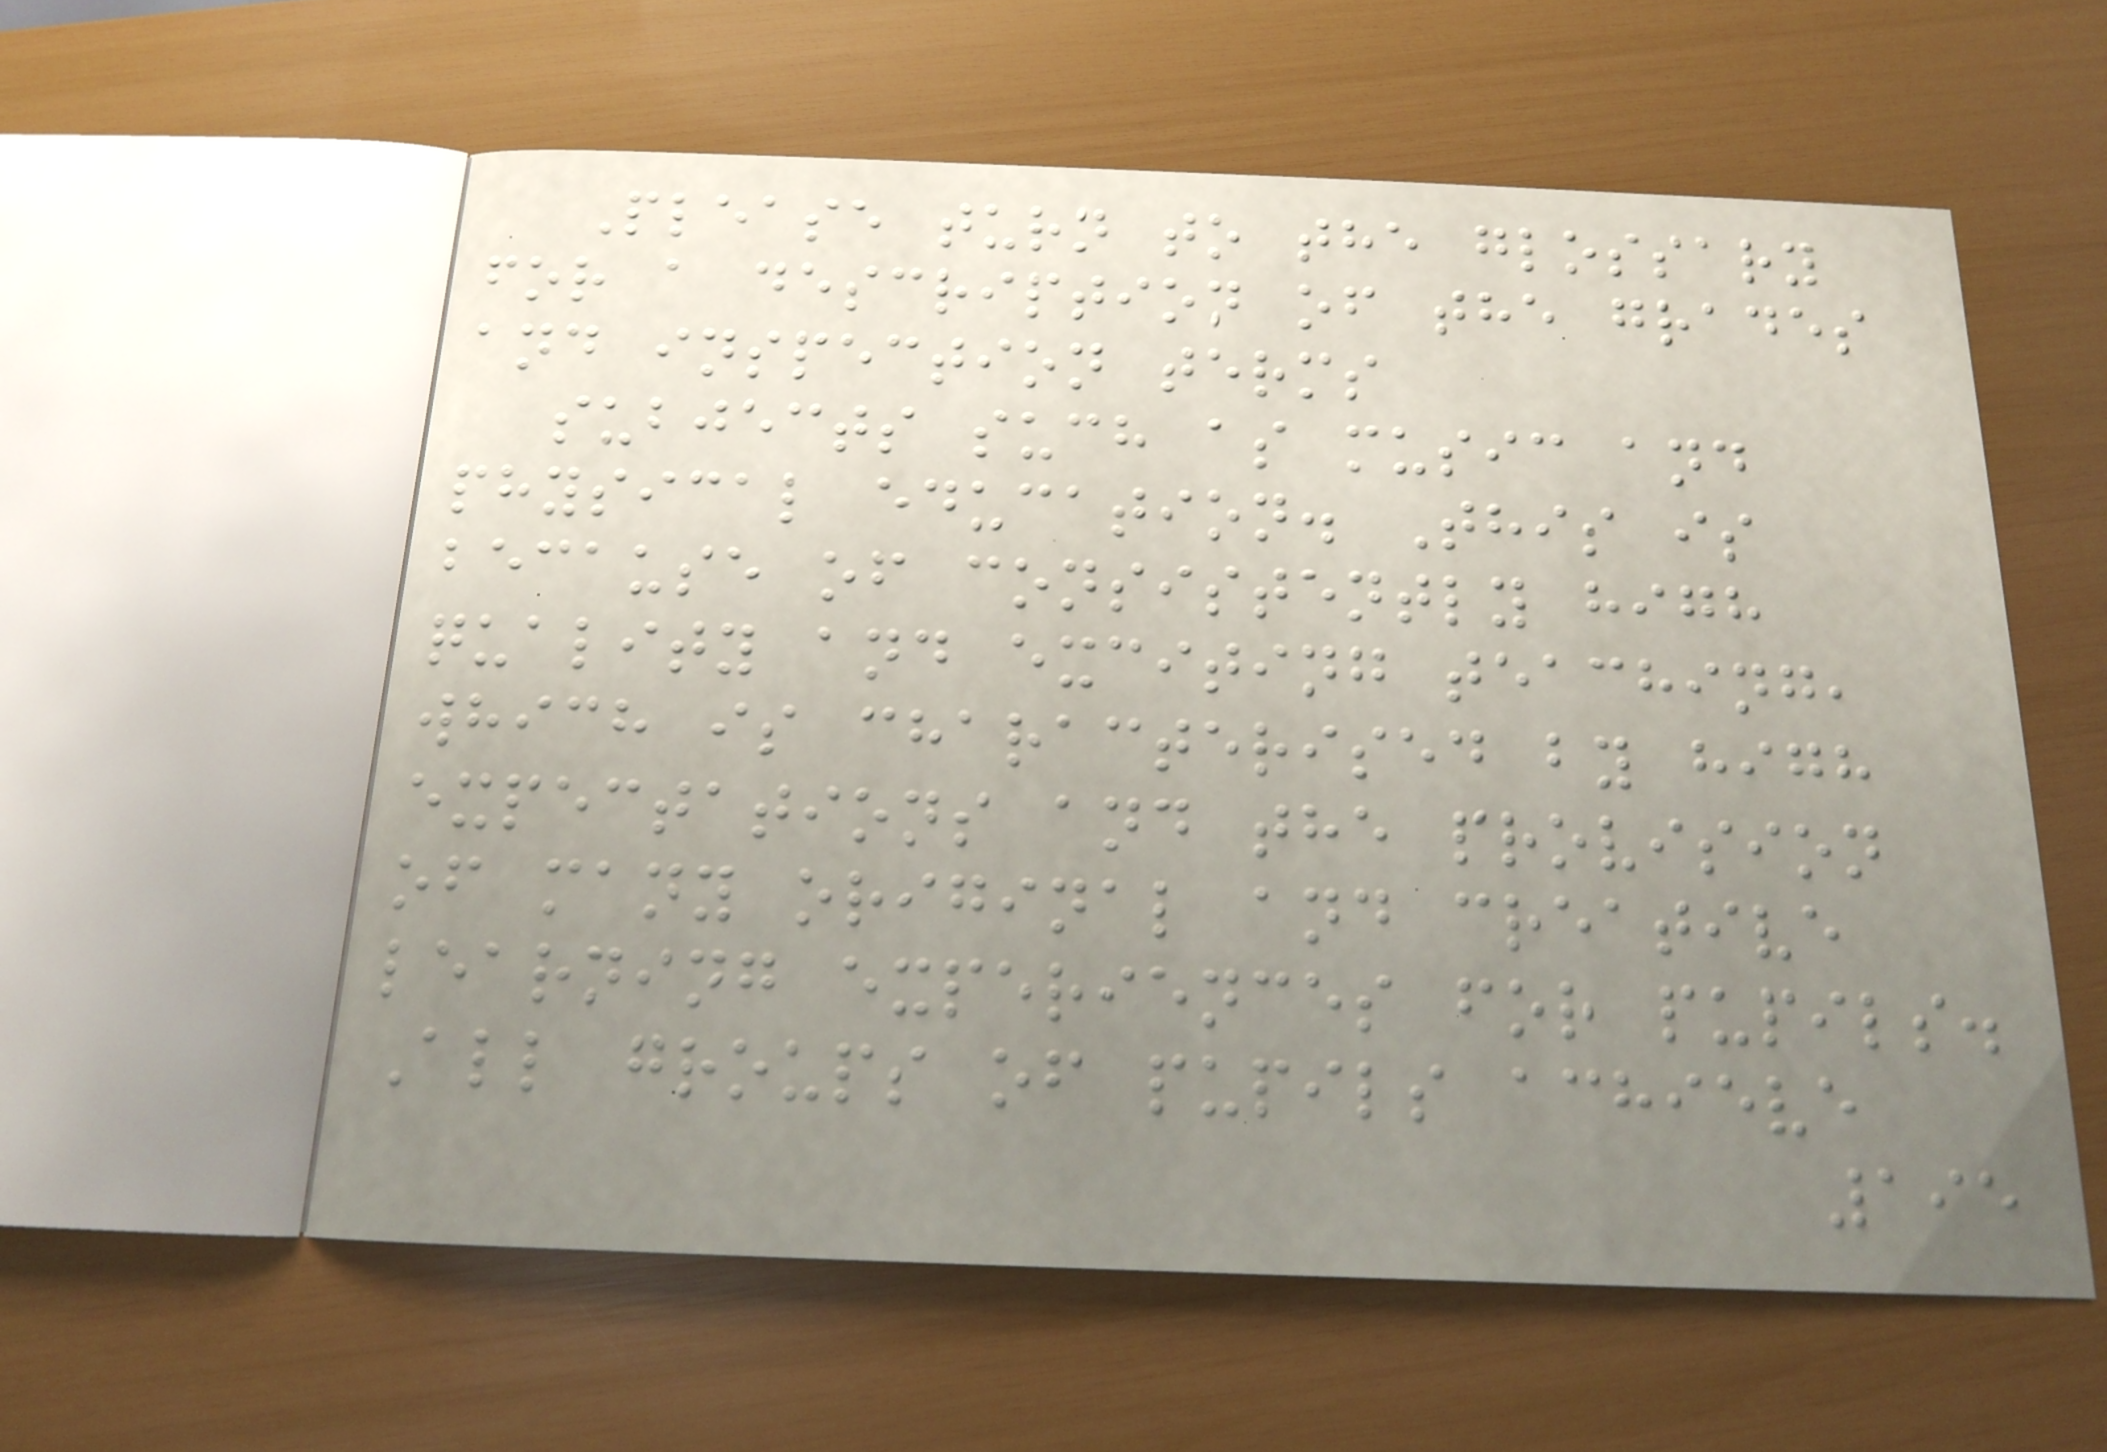Please turn to the glossary
for a description of the grades
and inspection terms
subjects such as music and
physical education. This is
because of consistently high
quality and exciting teaching,
which is characterised by high
expectations and the provision
of many original and creative
learning experiences for pupils.
All groups of pupils achieve
195
